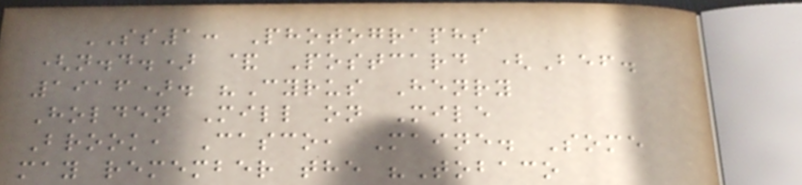SS1: Photographs
(n.d.) & Postcard (Bef.
1916). "Cyrus Henry
Holden Mill on Mile
Brook, Casco, Maine. Some
may remember the "Tobaco
